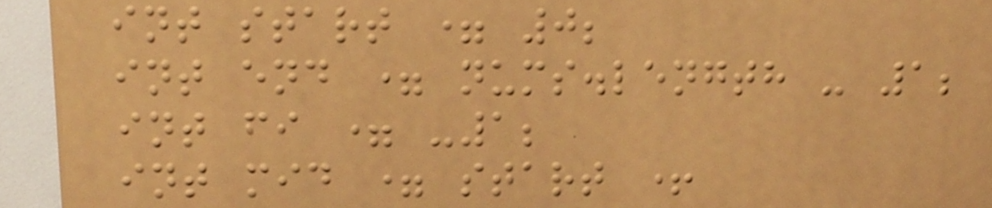int start = 0;
int end = nums.length - 1;
int fi = -1;
int mid = start +
